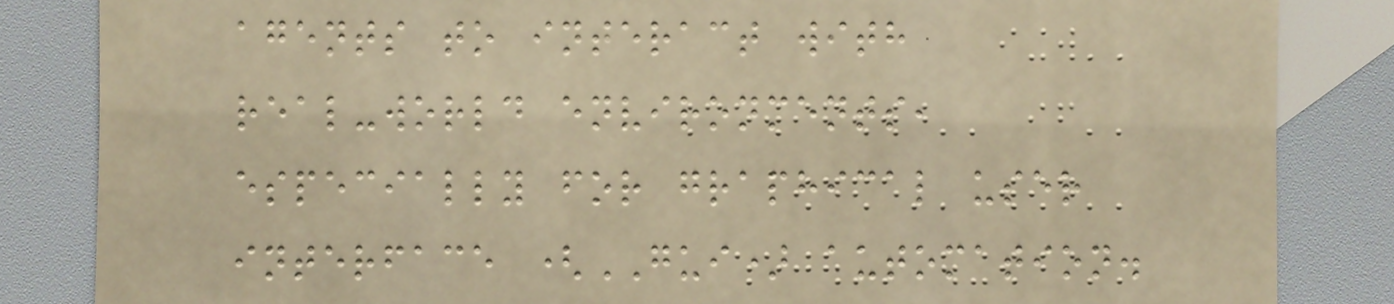agents to interact with
real-world environments,
especially for graphical user
interface (GUI) automation.
